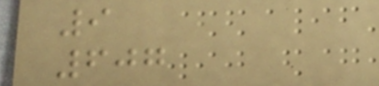9
607
